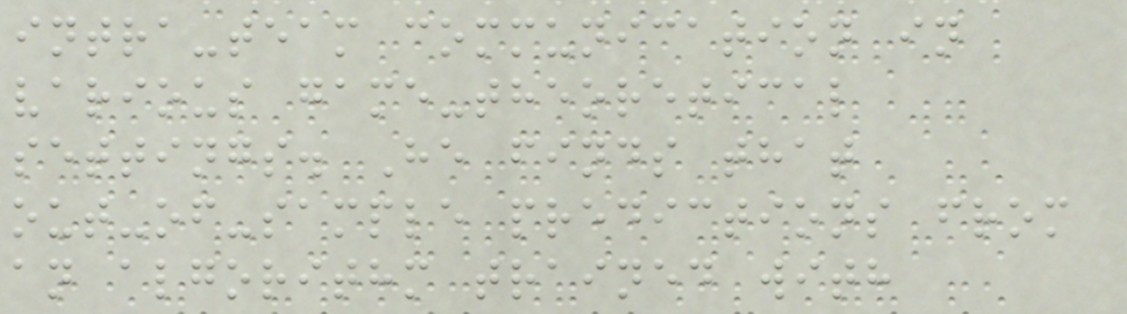intra-team communication in
various game-theoretical
settings. He finds that
out-of-sample predictions from
an algorithm trained with
